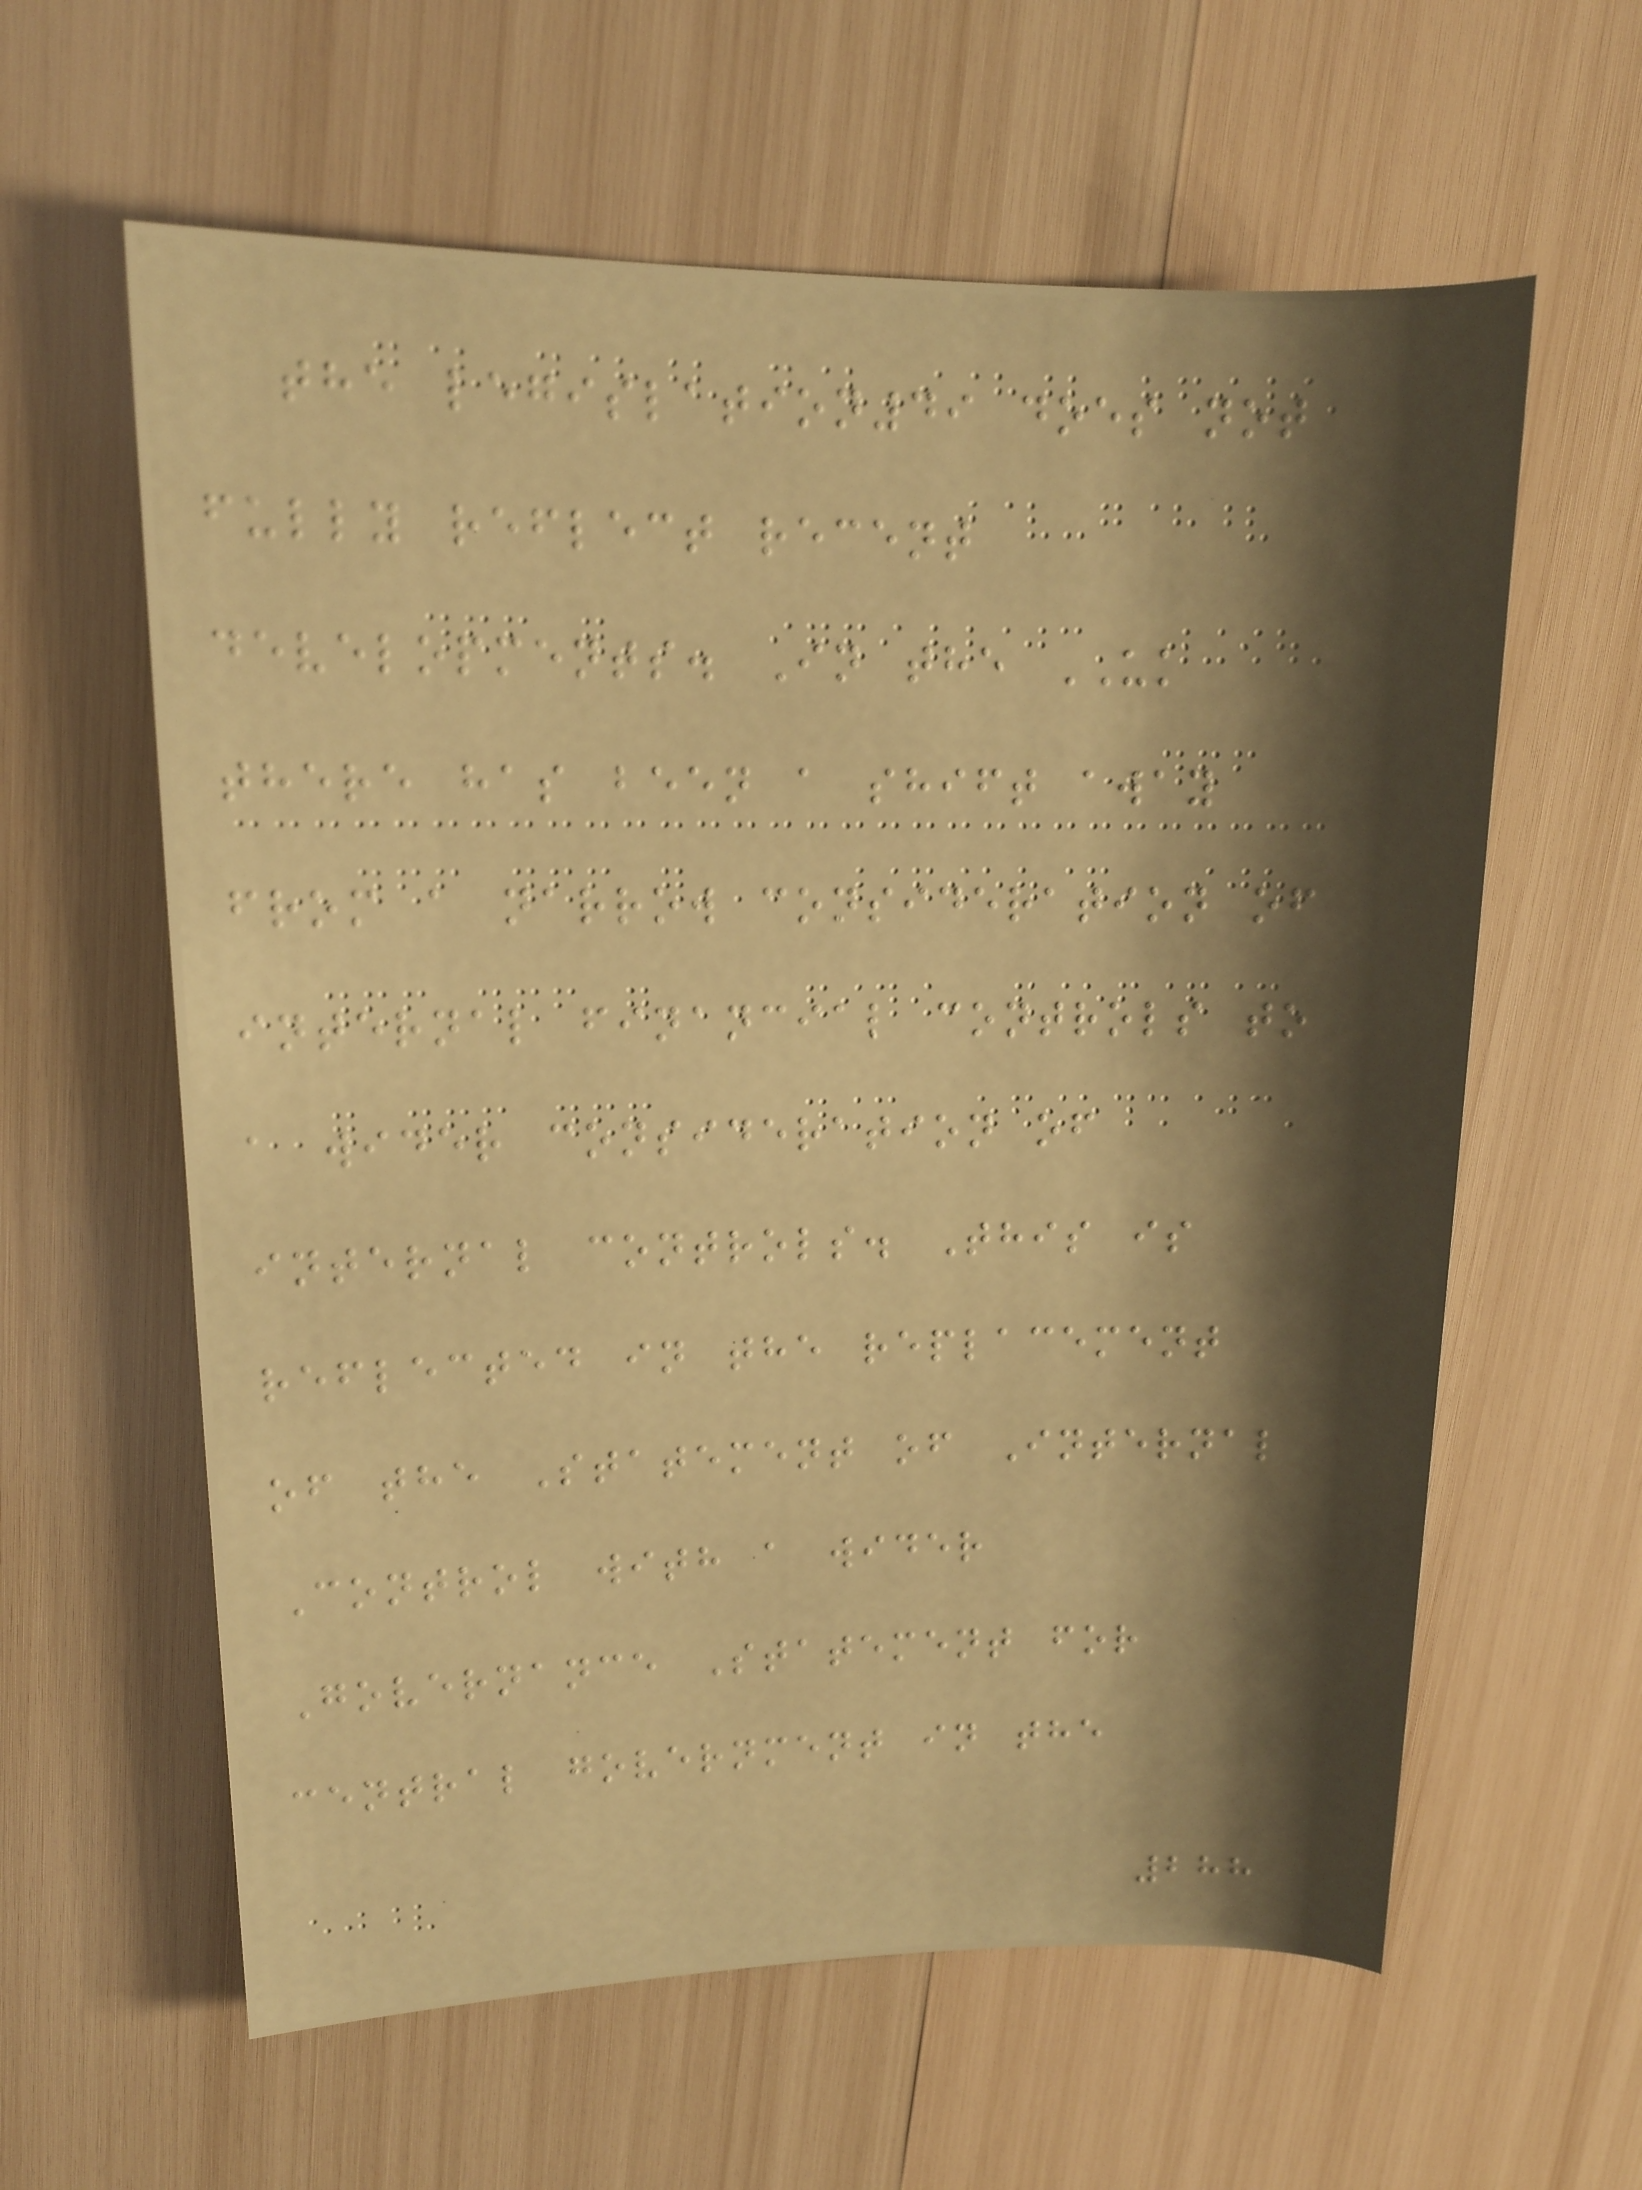the legislation49 does not
fully reflect recent
developments. In the UK
there has been a shift away
from a narrow consideration of
internal financial controls to
a wider consideration of
internal controls. This is
reflected in the replacement
of the Statement of Internal
Control with a wider
Governance Statement for
central government in the
288
